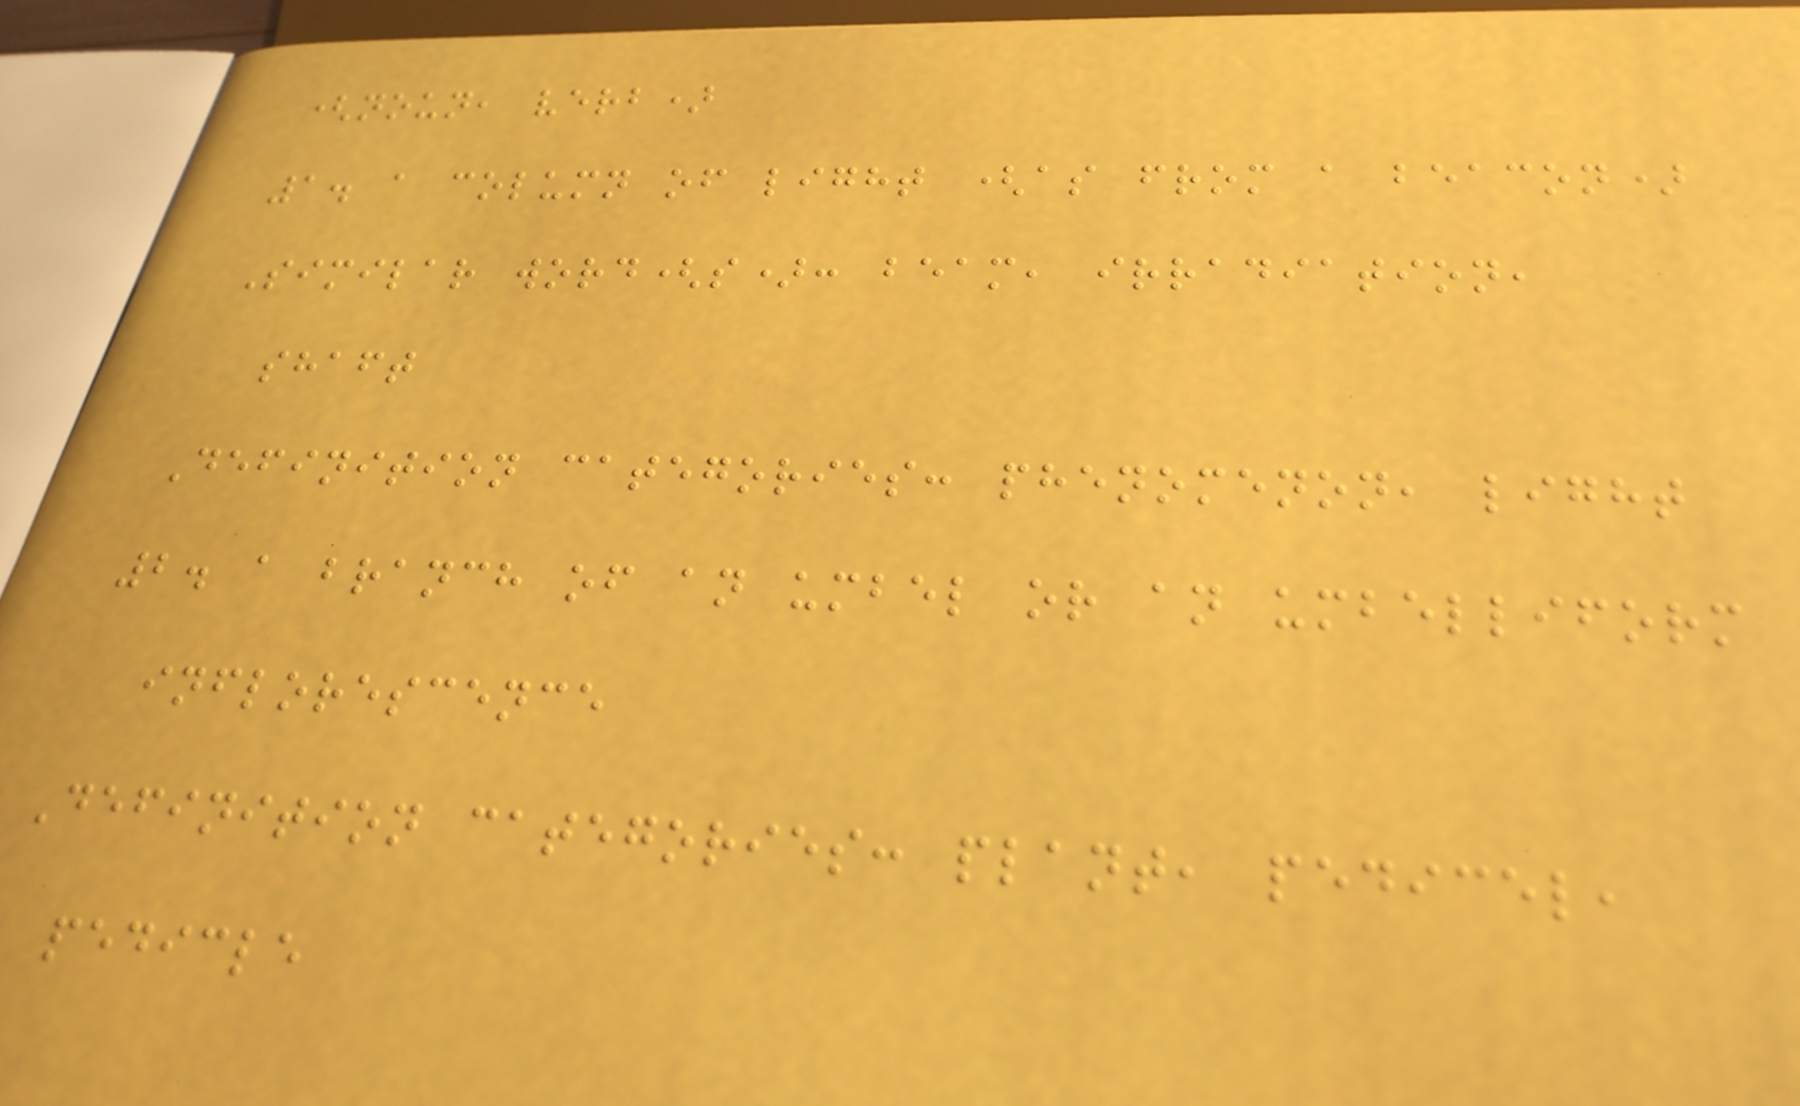(noun, verb)
1. a column of light (as from a beacon)
Similar word(s): beam, irradiation,
shaft
Definition categories: phenomenon, light
2. a branch of an umbel or an umbelliform
inflorescence
Definition categories: plant, pedicel,
pedicle
